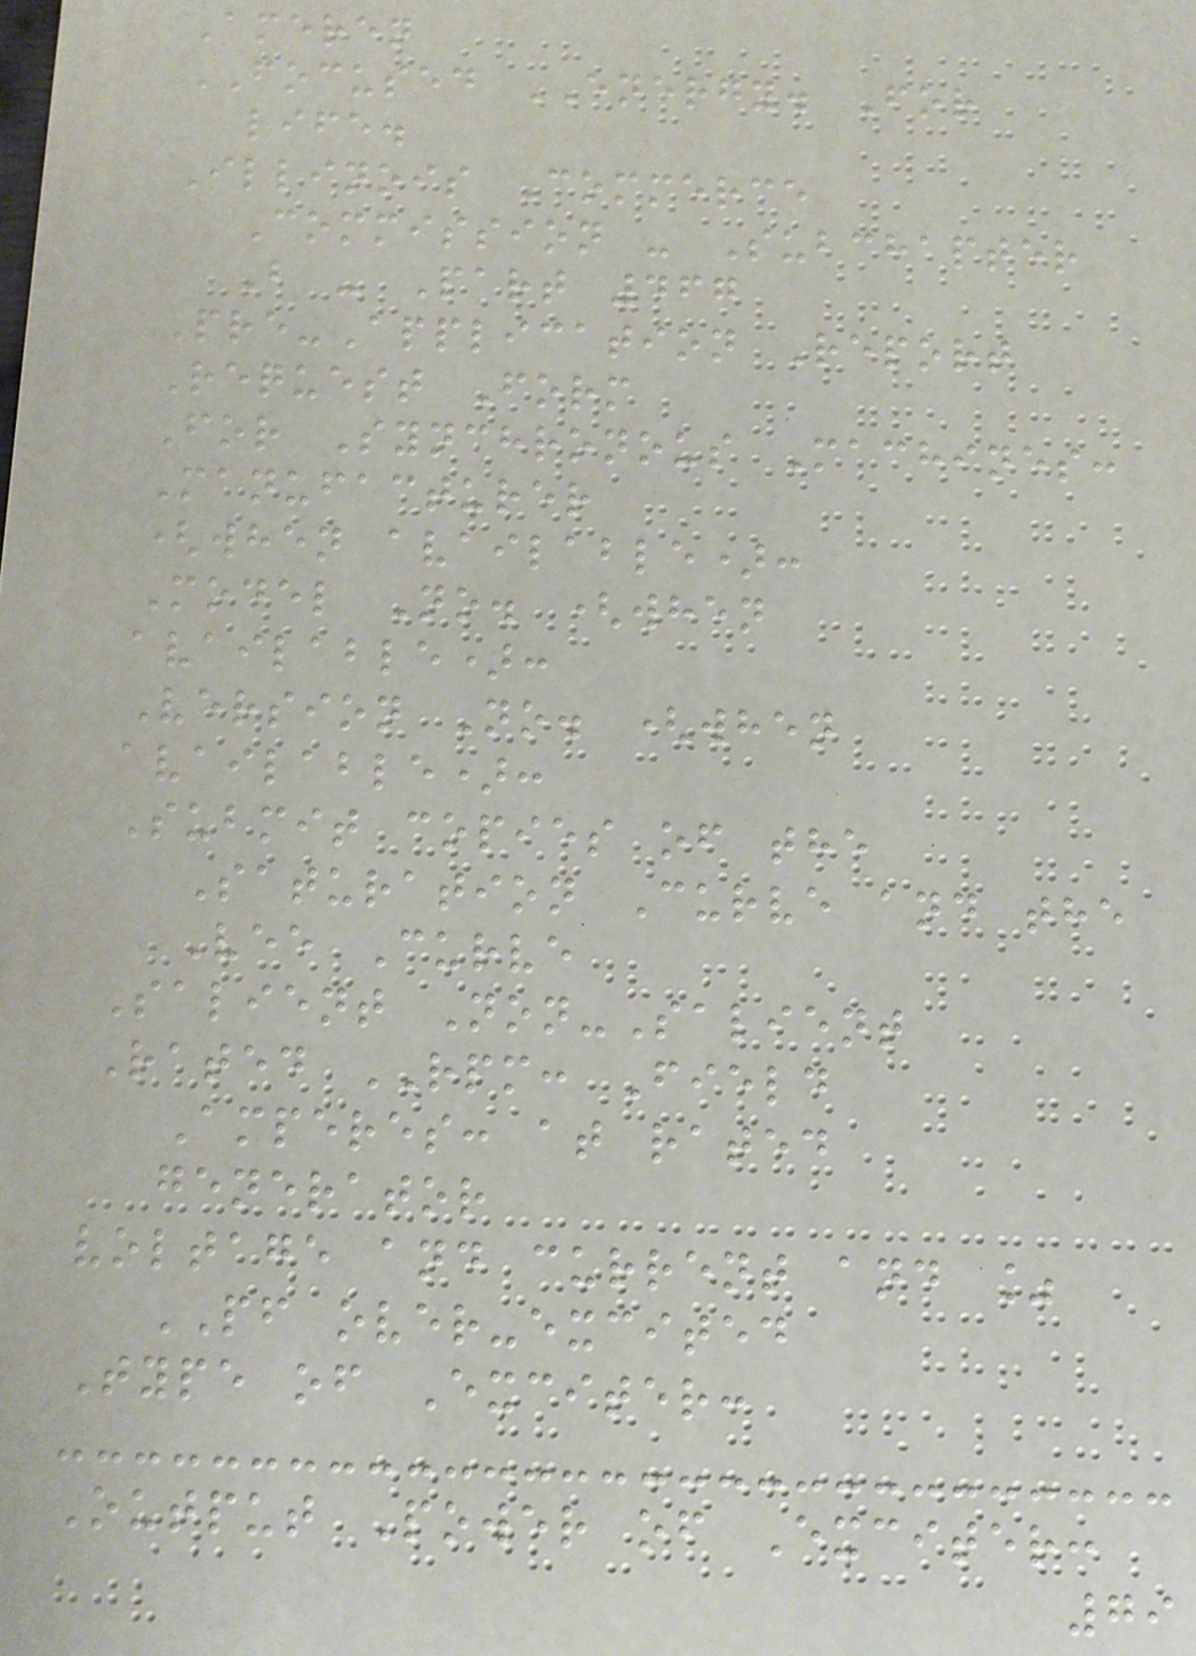Ameren
FOCUSED ENERGY. For
life.
Illinois Commerce
Commission - Subchapter
B - Part 467
Pre-Application Report
Request Form
For Synchronous Machines:
Manufacturer
(when available):
Model No. (when
available):
Version No. (when
available):
Submit copies of the
Saturation Curve and the
Vee Curve
Salient Non-Salient
Rated RPM: Field
Amperes: at rated
generator
voltage and current and %
PF over-excited
Type of Exciter:
Output Power of Exciter:
79
